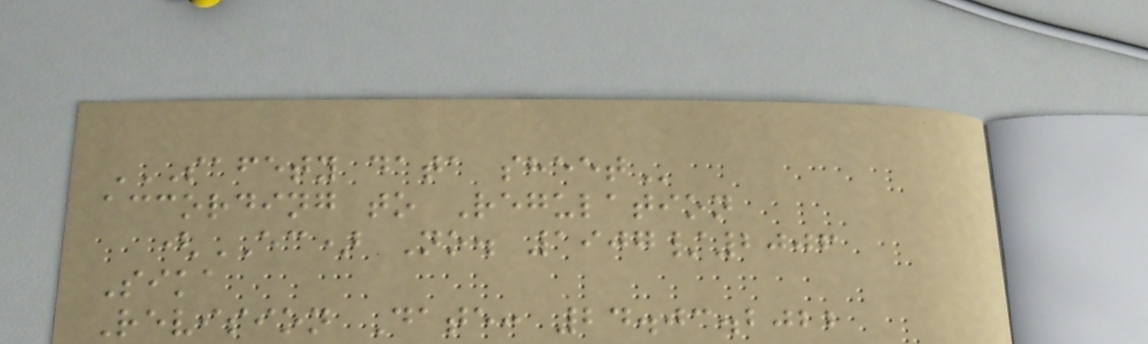SAFETY DATA SHEET
according to Regulation
(EC) No. 1907/2006
Sika
Revision Date: 24.03.2022
